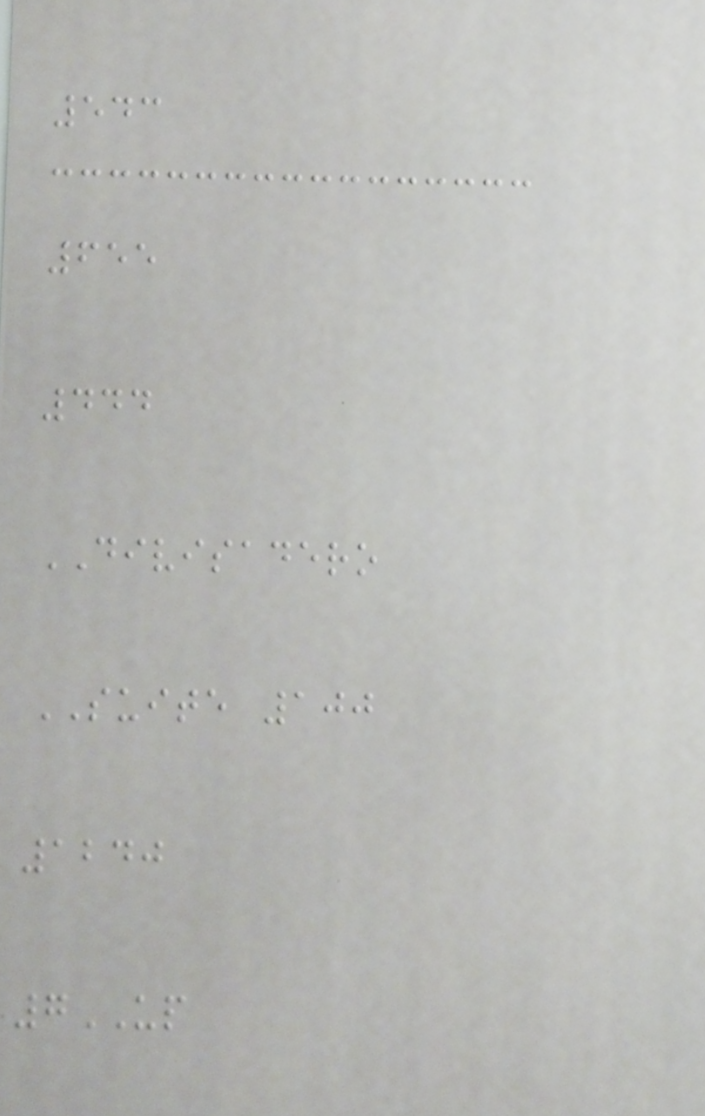543
655
444
DIVISADERO
SUITE 100
1240
7UP
